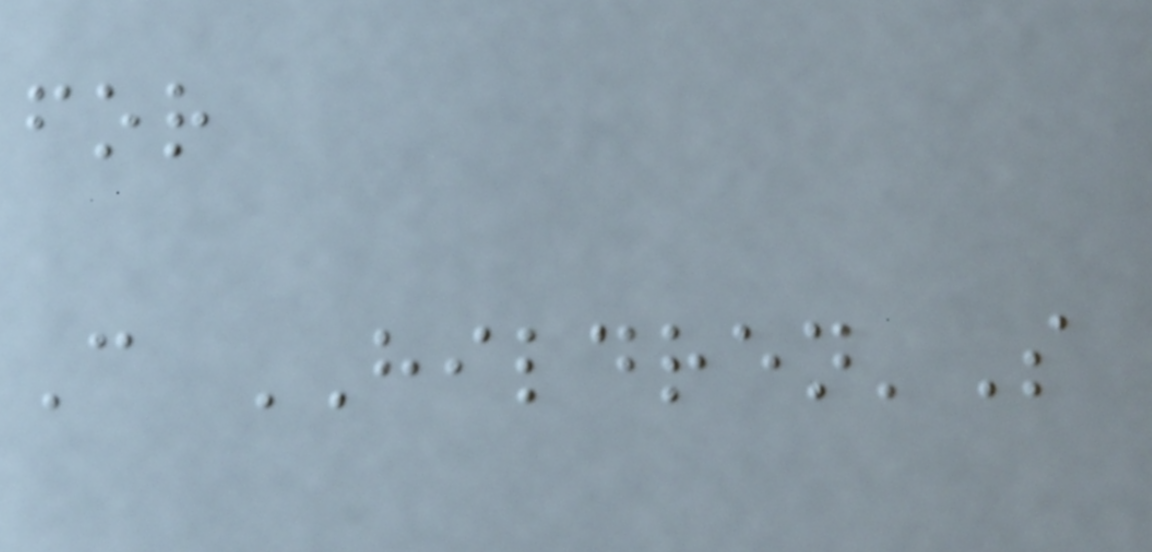for
C HILDREN'S
